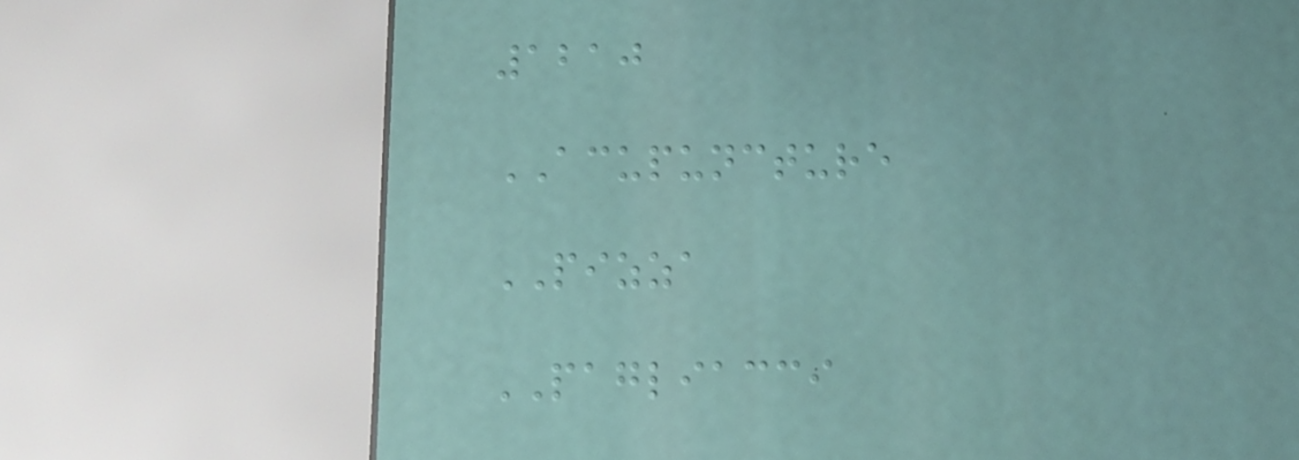1210
ACUPUNCTURE
PIZZA
PAGLIACCI
